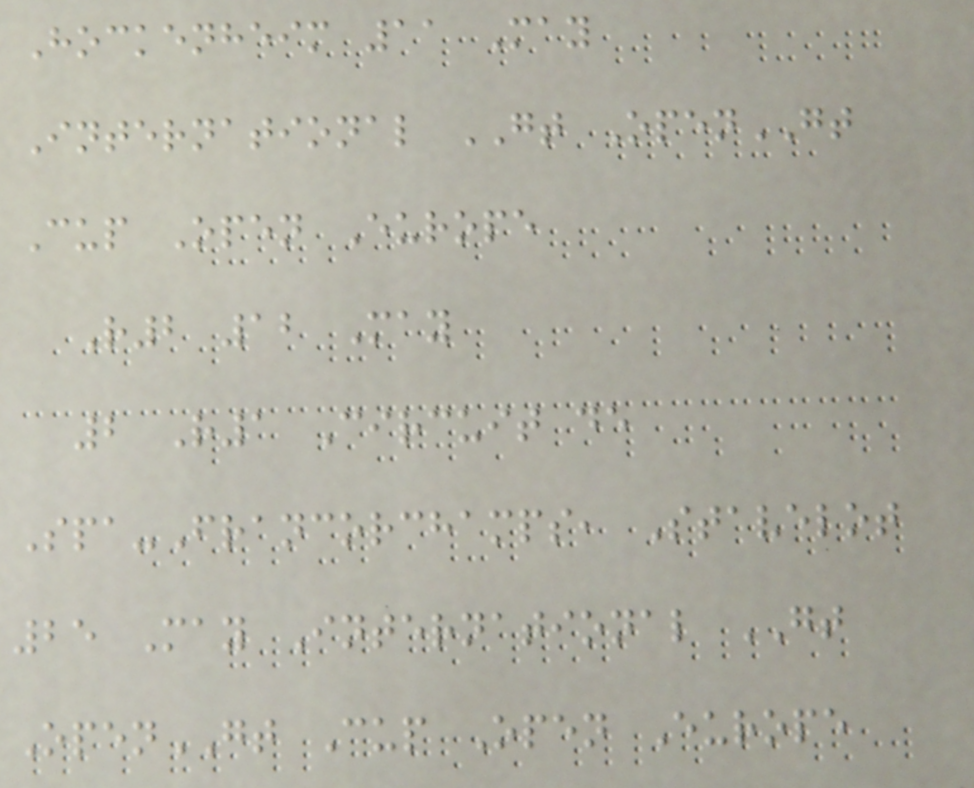Hockenheim 11 May
International GT OpenGT
Cup Open Europe
R2 12 May
2 R1 Circuit de
Spa-Francorchamps, Stavelot
25 May International GT
OpenGT Cup Open Europe
